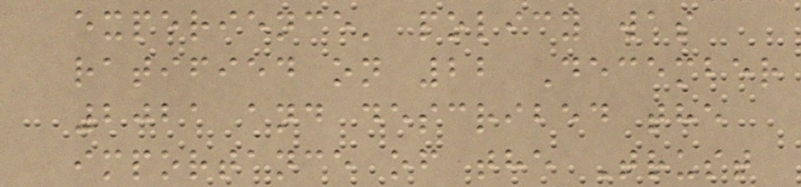experience' policy was
ratified on 22 December
2021 and described the
importance of the Trust
